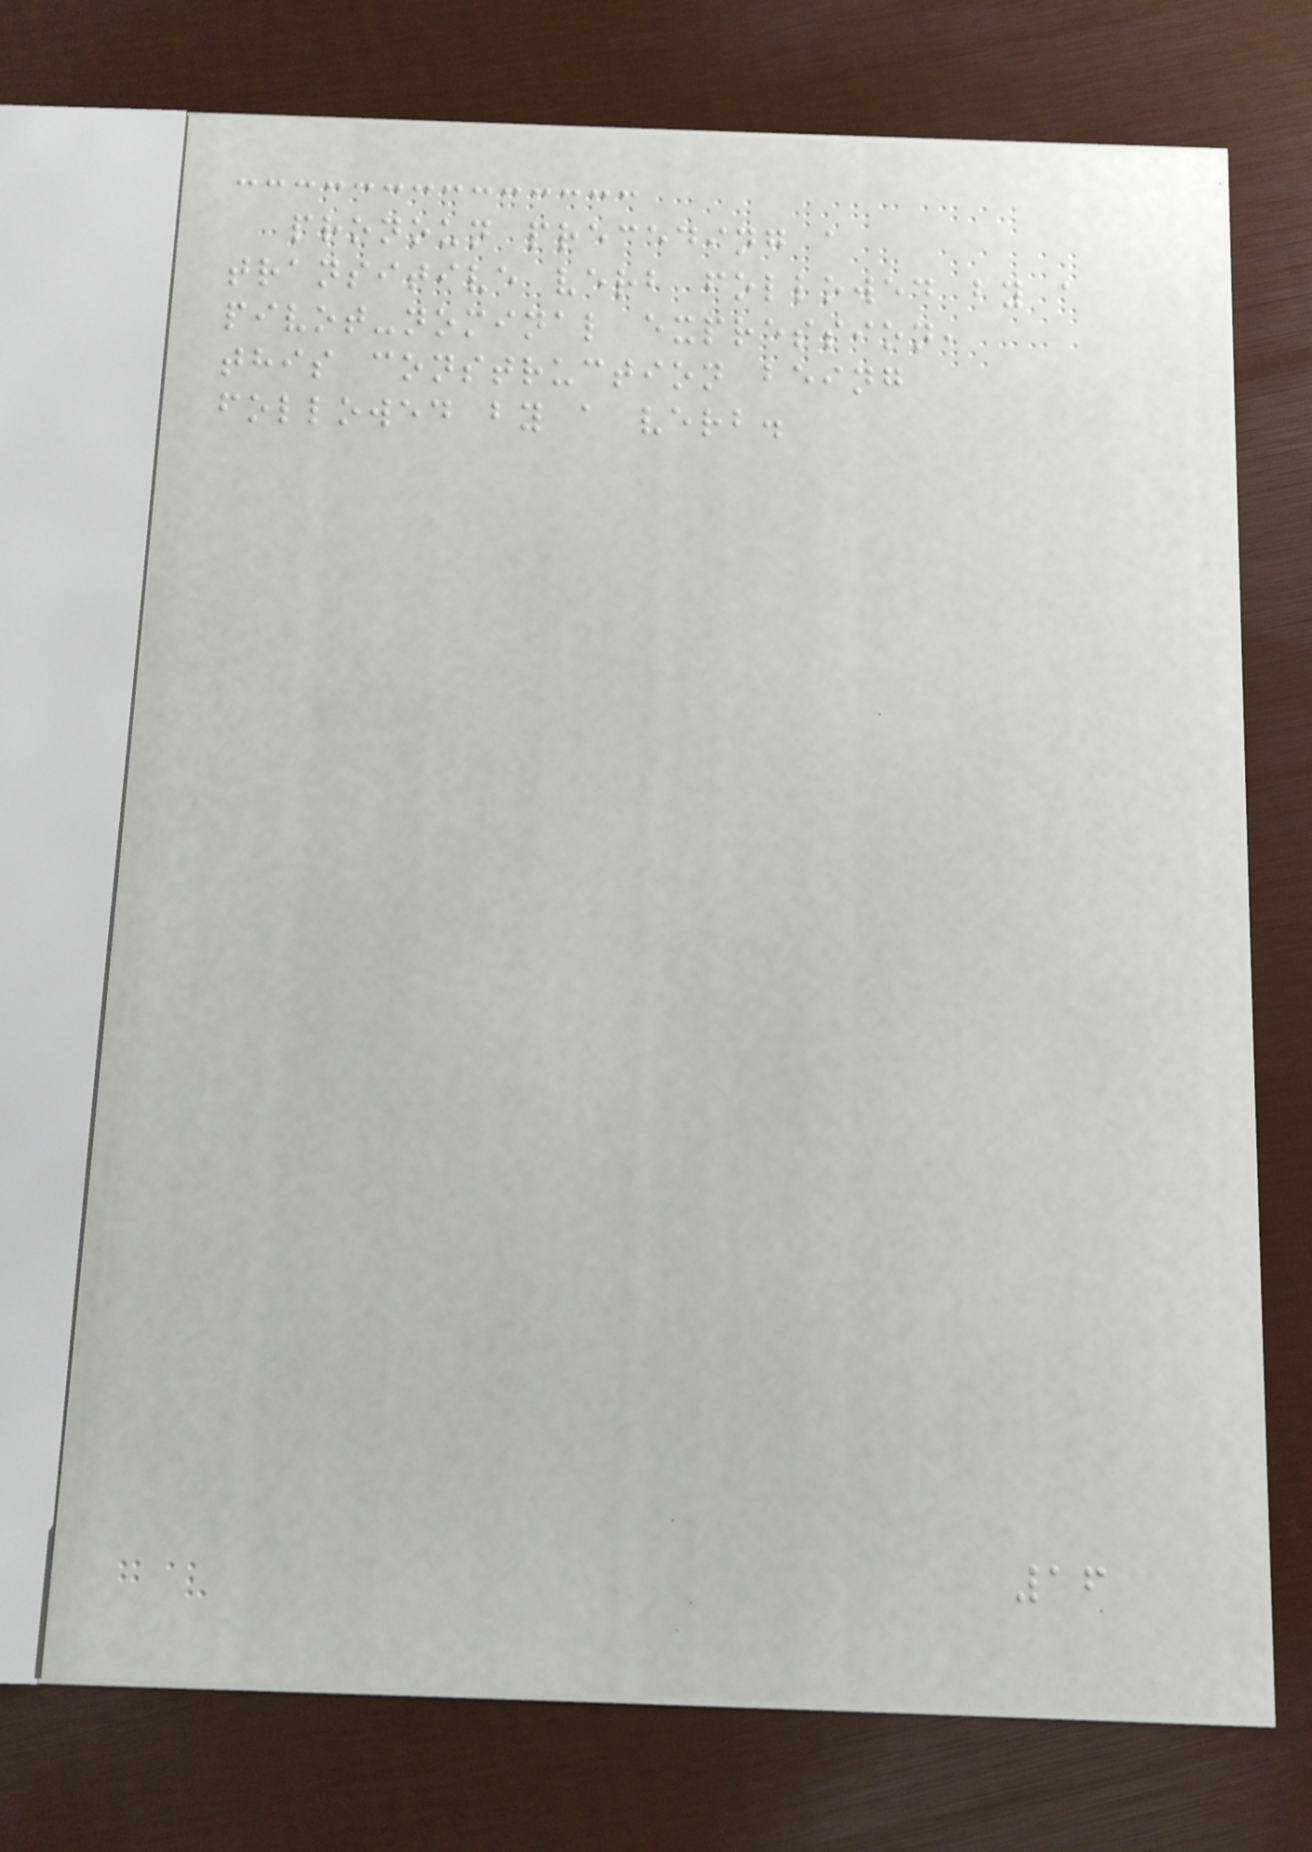pronoun preceding a
transitive verb followed by a
pivot-nominal expression,
this construction being
followed by a verb.
16
